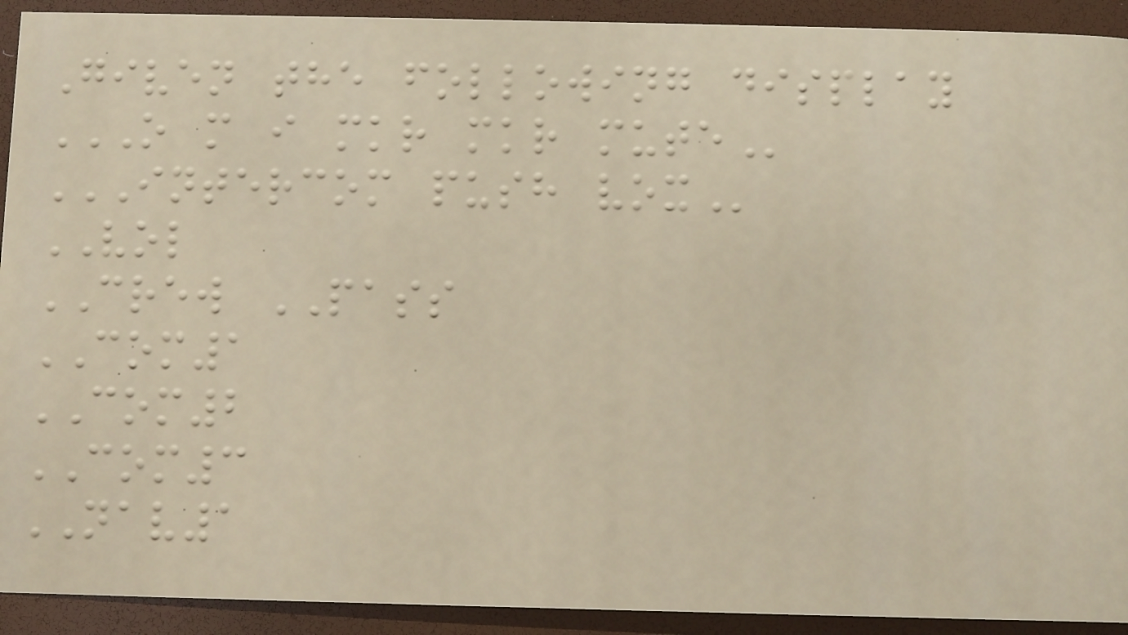Given the following display
O M I MKR MKR MUTE
INTERCOM PUSH VOX
VOL
CREW PASS
COM1
COM2
COM3
NAV1
